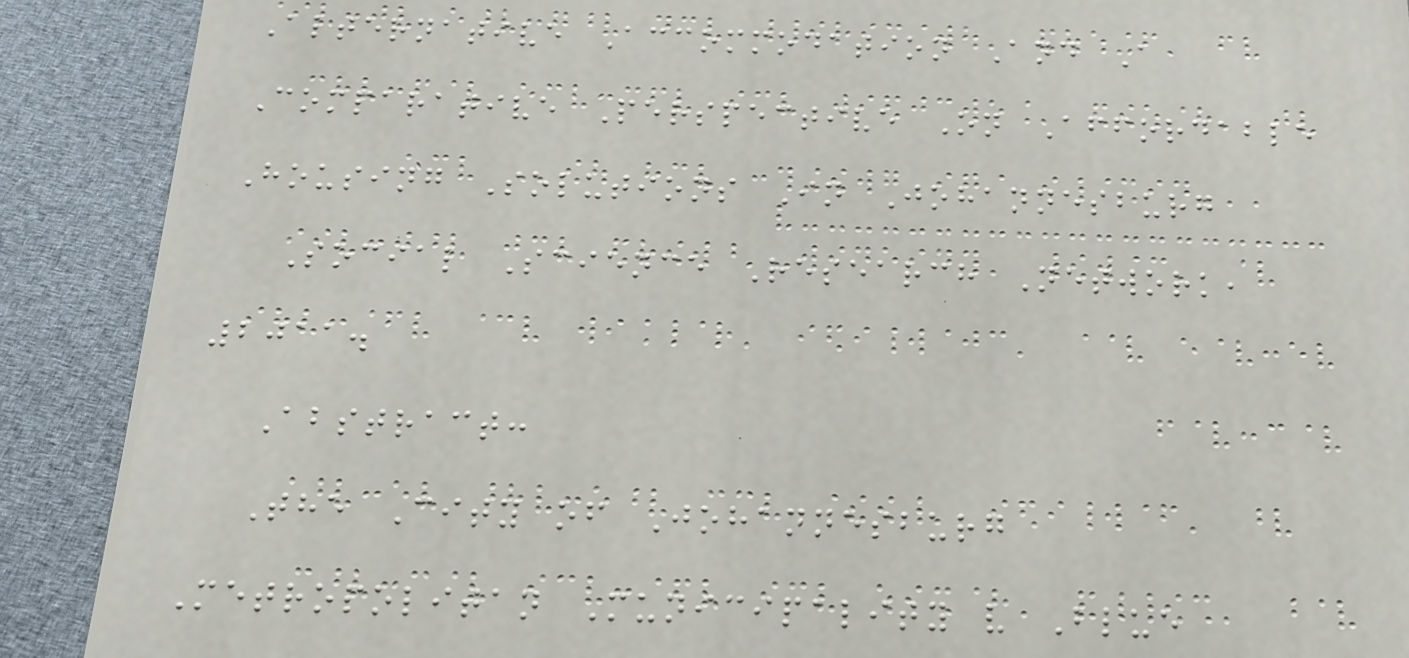Alternative Accommodation And A
Comparative Perspective On Affordable
Housing Solutions In Johannesburg
Social Science Research Network,
2011.
Abstract:
The City of Johannesburg
Metropolitan Municipality v Blue
